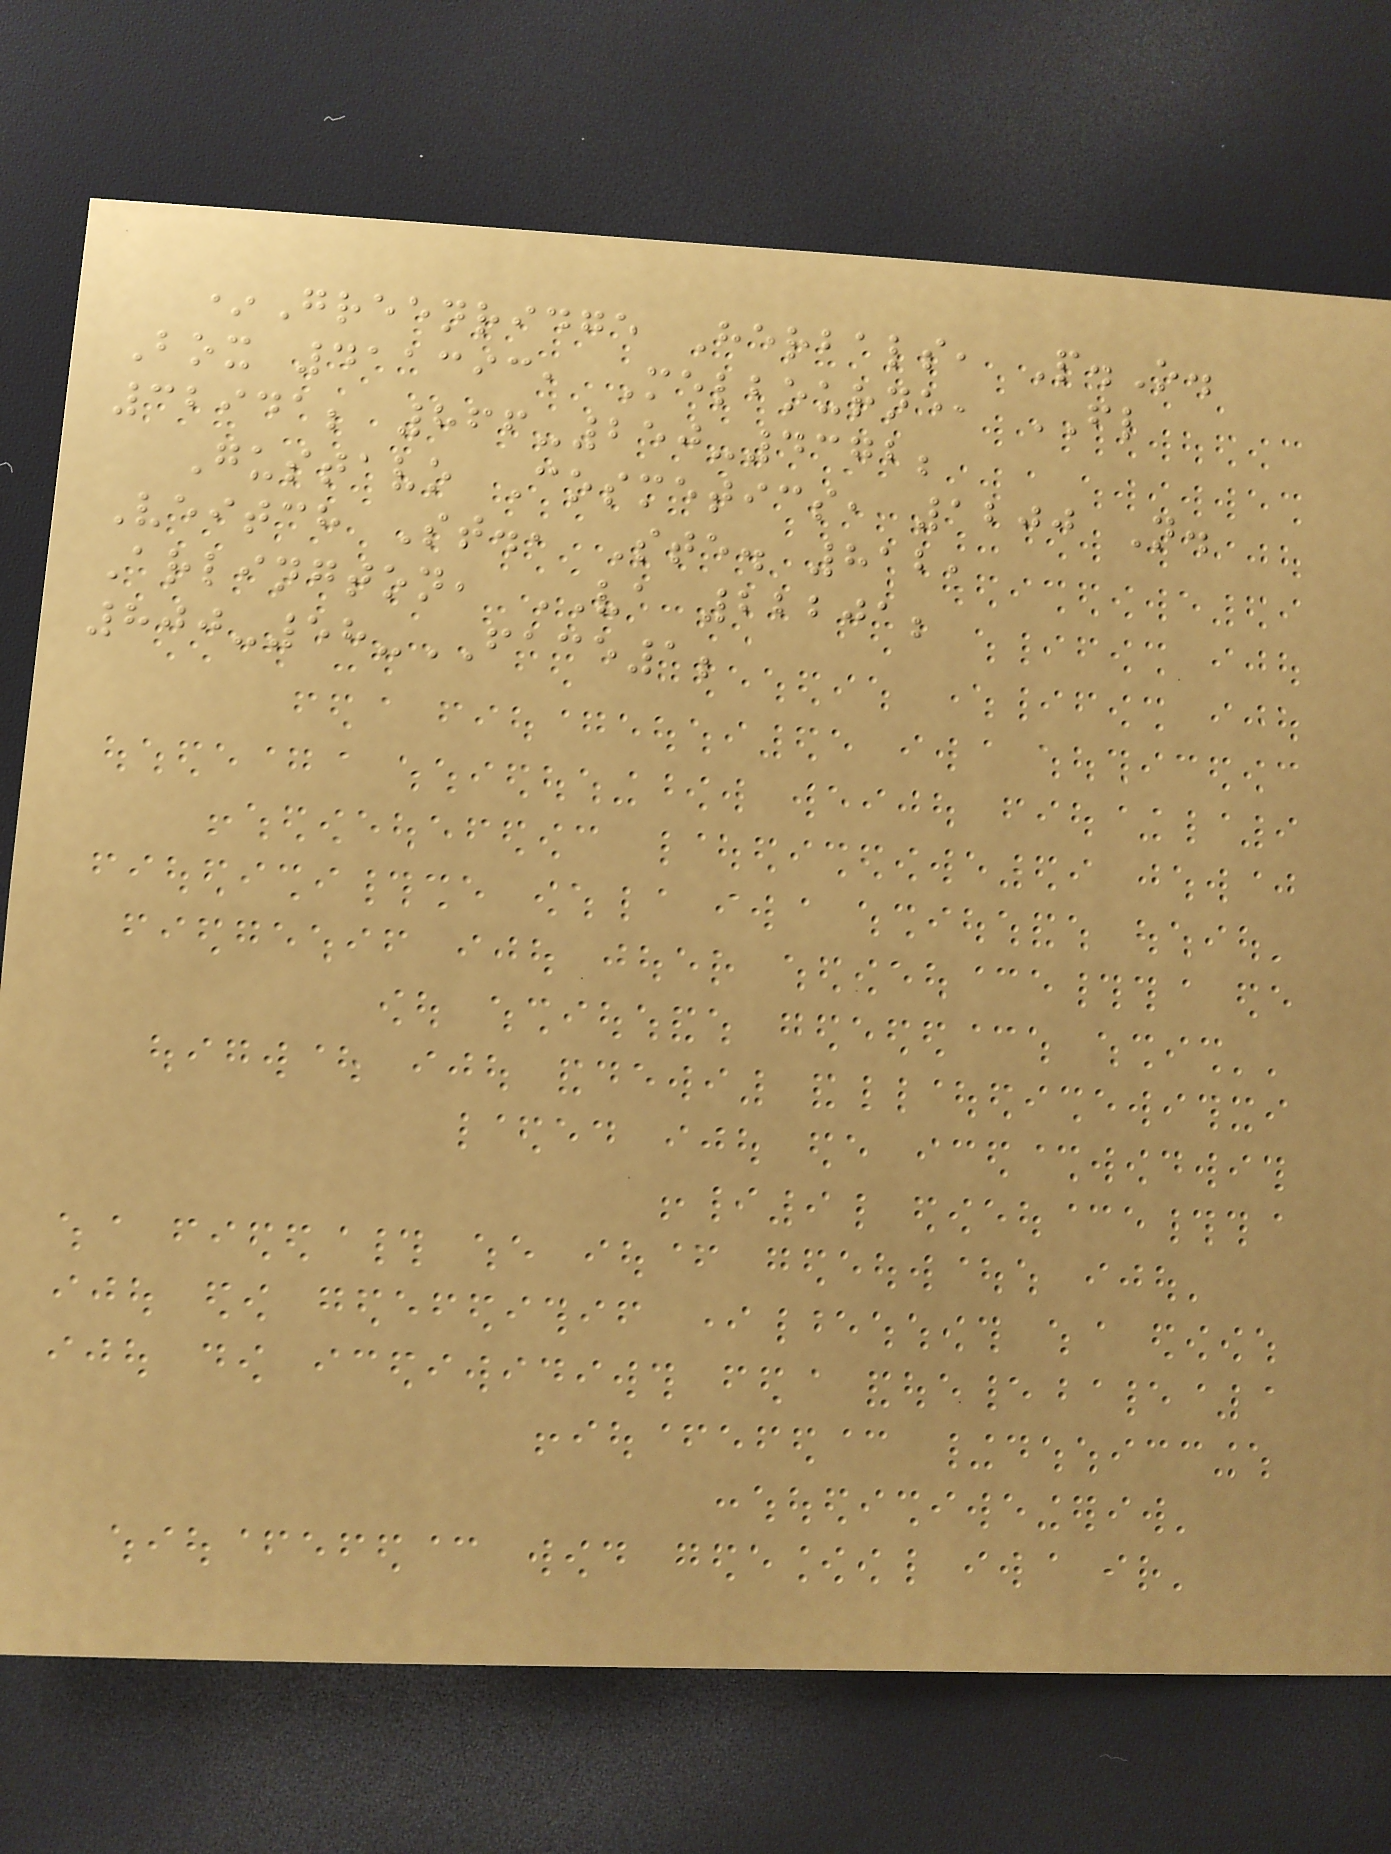*Greenridge Herbals, P.O.
Box 411393, Melbourne, FL
32941; 866-250-4372;
Gustavo Cosmetics, 1200 N.
Veitch St., Ste. 812,
Arlington, VA 22201;
800-58-FACE1;
